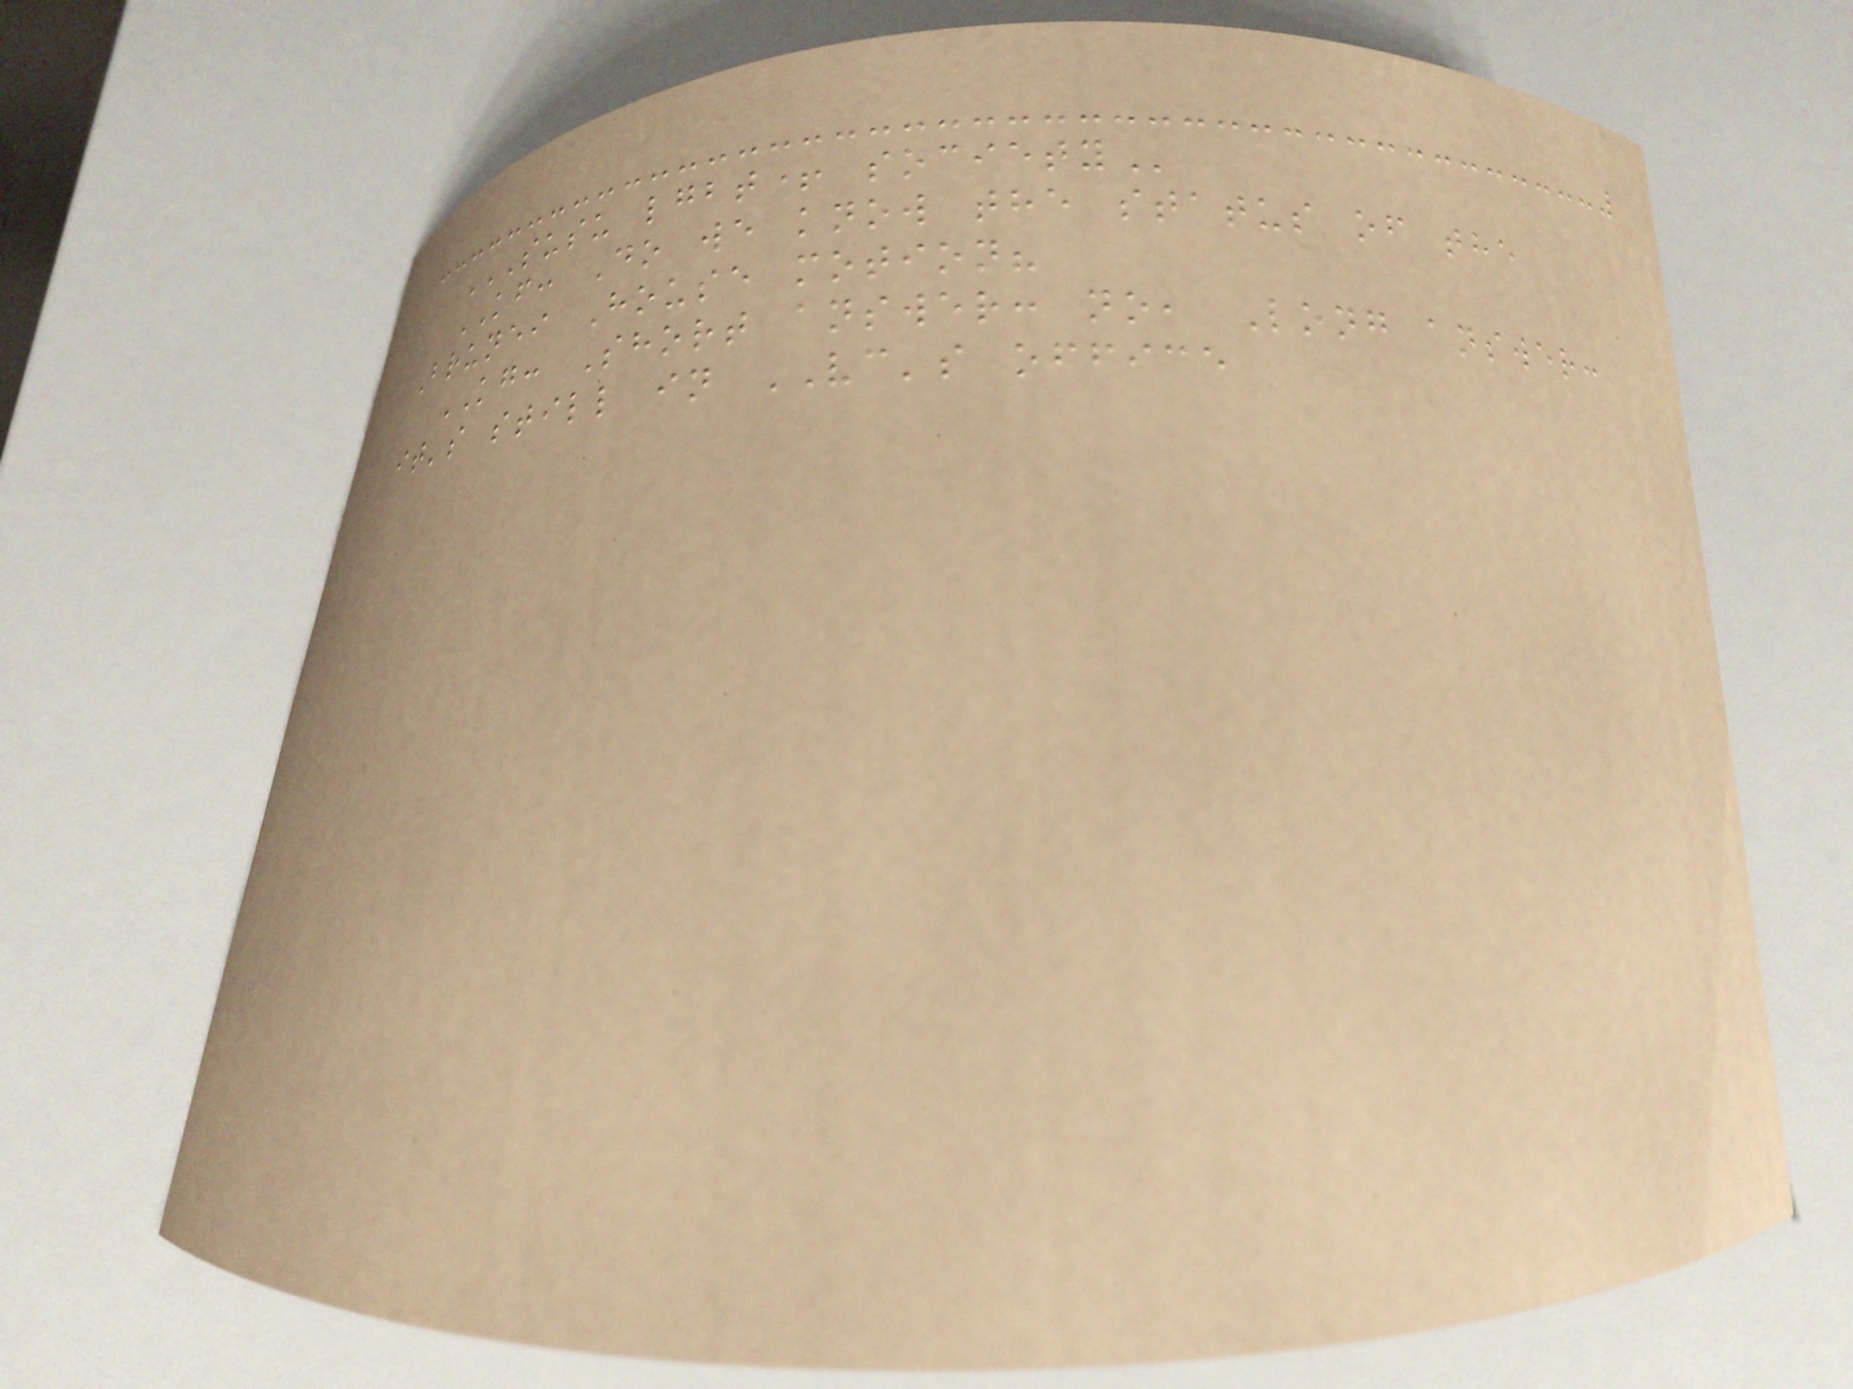SUSU LGBT+ SOCIETY
KF: Do we know the status of the
Brunei House motion?
KG: Short answer: no, Long answer:
it's still in VC's office
